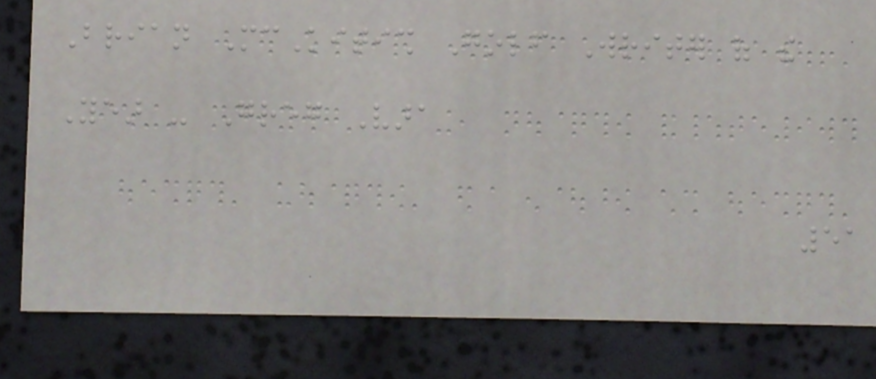Brian McKitish Golf Writer of the
Year - Greg Vara
51
